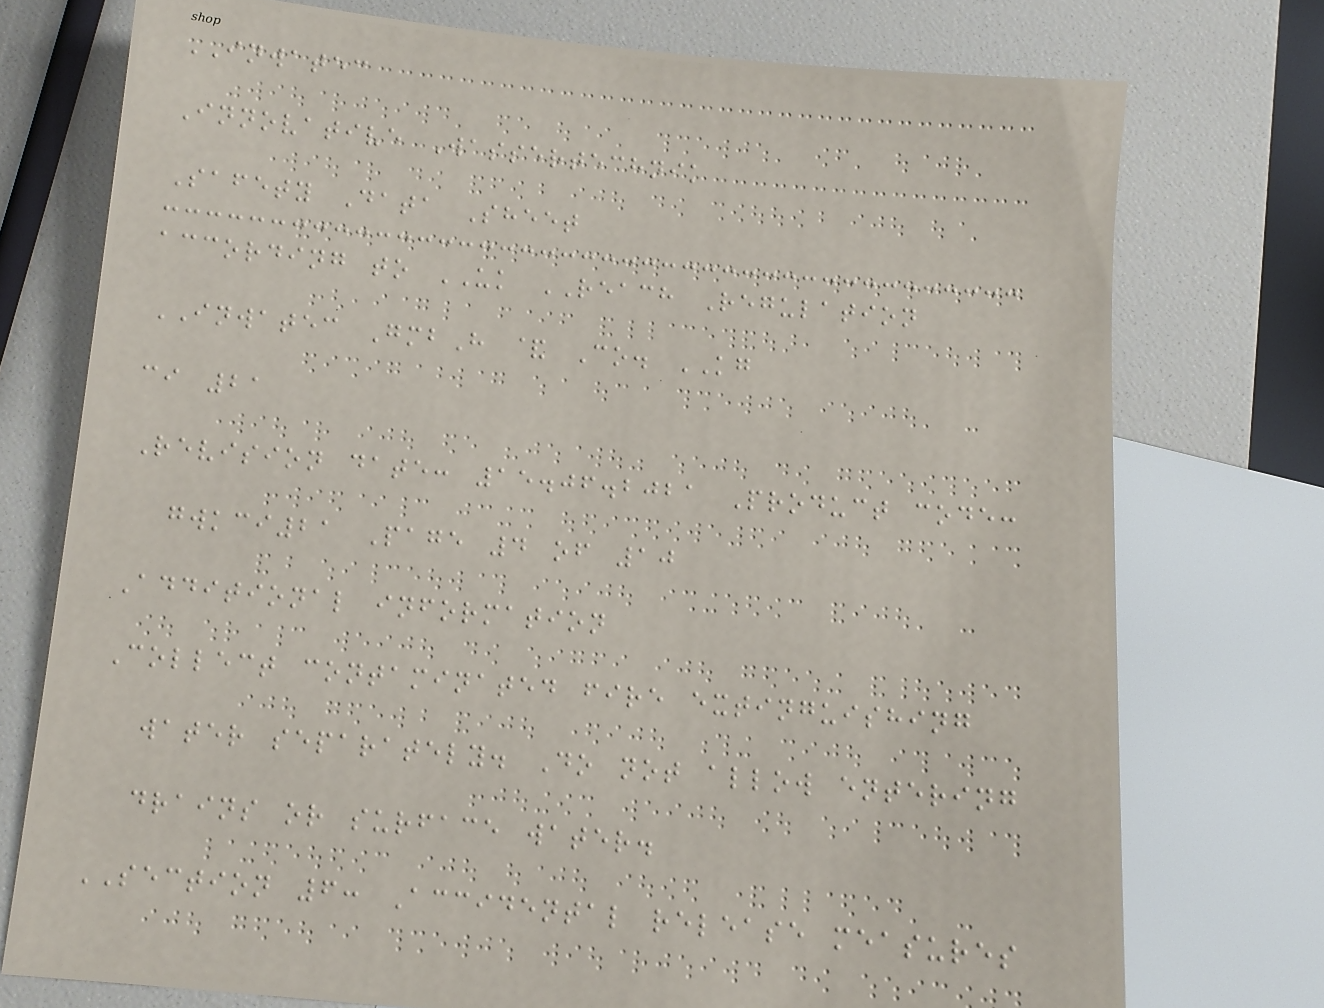INWATEC
Innovative Wassertechnik
Safety Data Sheet
according to UK REACH Regulation
INWATEC GmbH & Co. KG
ci 21
Revision date: 15.06.2021 Product code:
gwkci21 Page 4 of 10
Additional information
Collect contaminated fire extinguishing
water separately. Do not allow entering
drains or surface water.
SECTION 6: Accidental release measures
